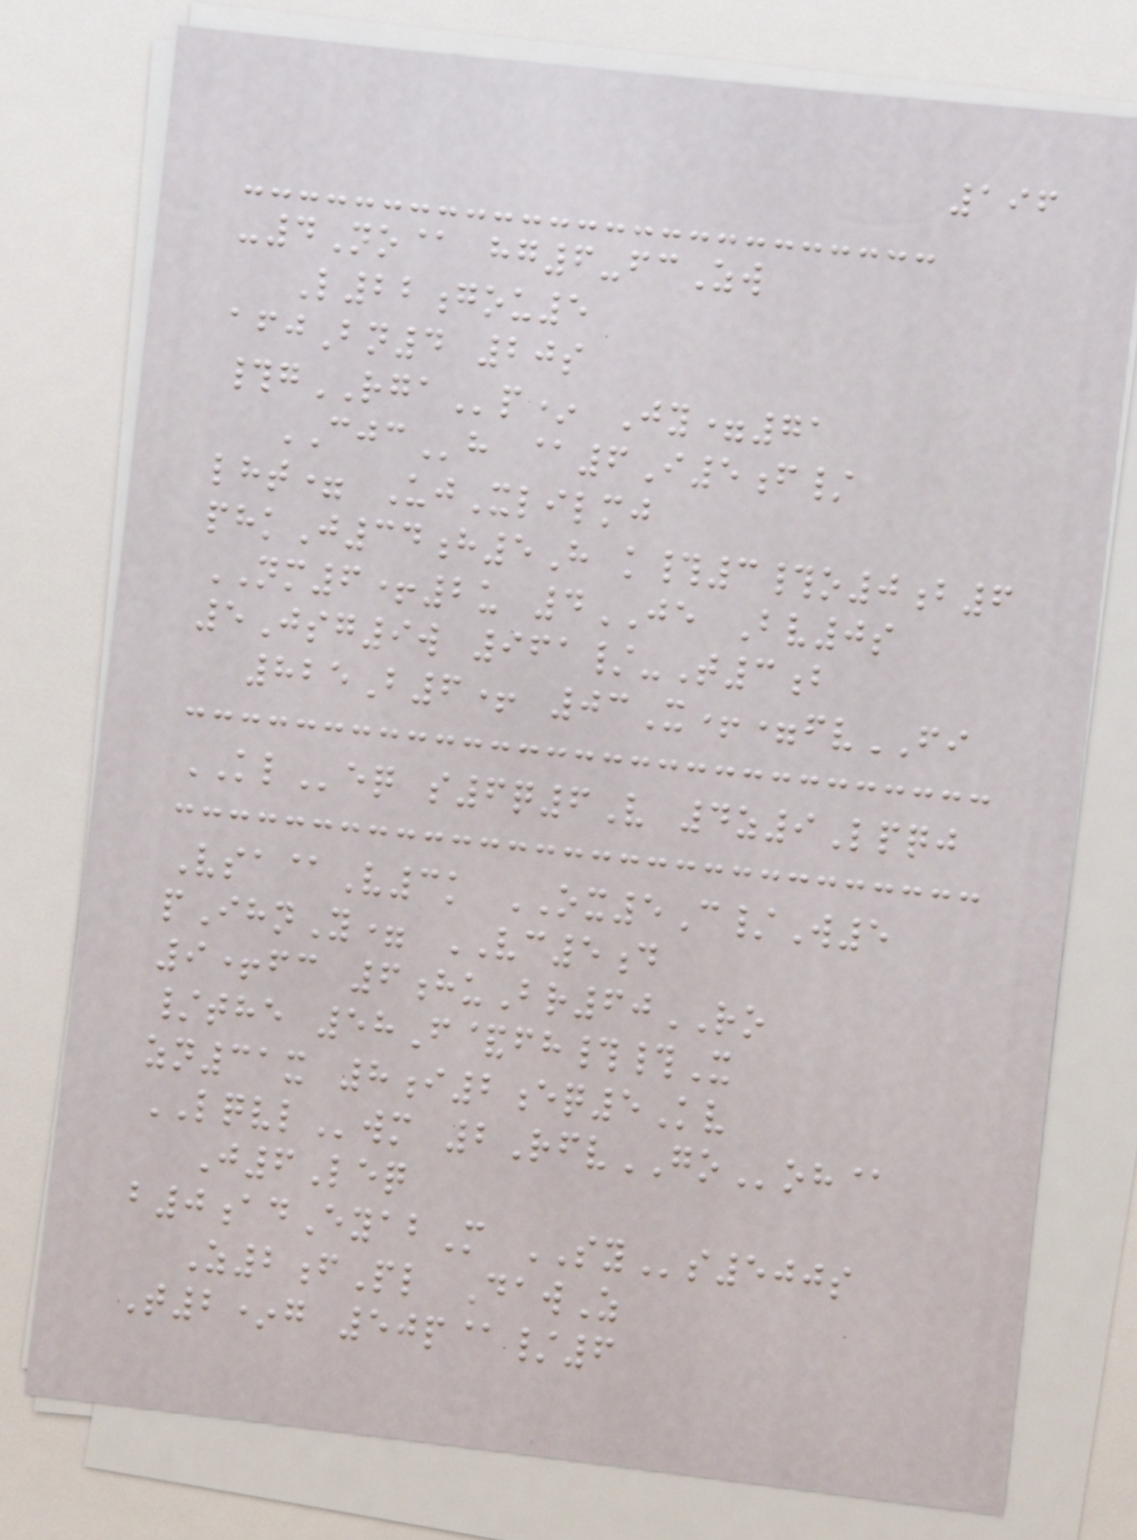196
-4No@ hg6-fcZw
L22gou5
afjBn4 20s
#gRGAp* Jy=71
CJCh @6I5f/
lht= UjXlilmj
phkJ34h5H k#3#o0b6
NM6+2u 4JE Bv0s
5Jsg9w 961/-T3b
825B6+ 03X+=fvFI
KLeq s6q6V 4z9Lpqj
Vsa@V3k OX5C/W5
pIhnY= VC5d
9+fc 6huBr60RO
/the 58F&fh##X
zn31x 8i2eq5Kv
LQVLwm 2RfvGOoh@
J6Leq
b0adEyabM SYs500s
Z2fPl DawZ
T2*g 50p@/6
